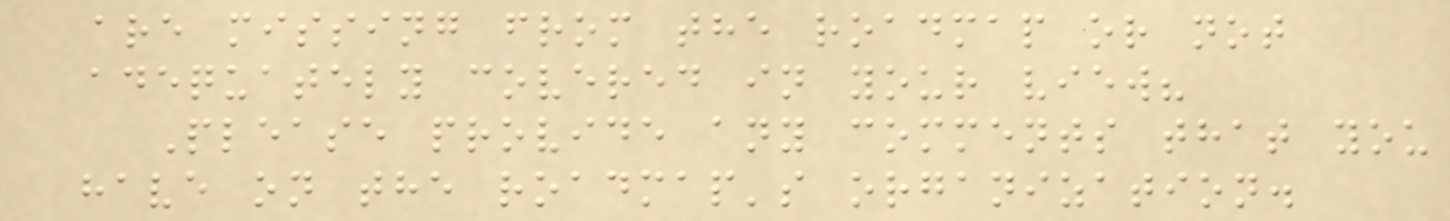are missing from the roadmap or not
adequately covered in your view?
Please provide any comments that you
have on the roadmap's organization.
